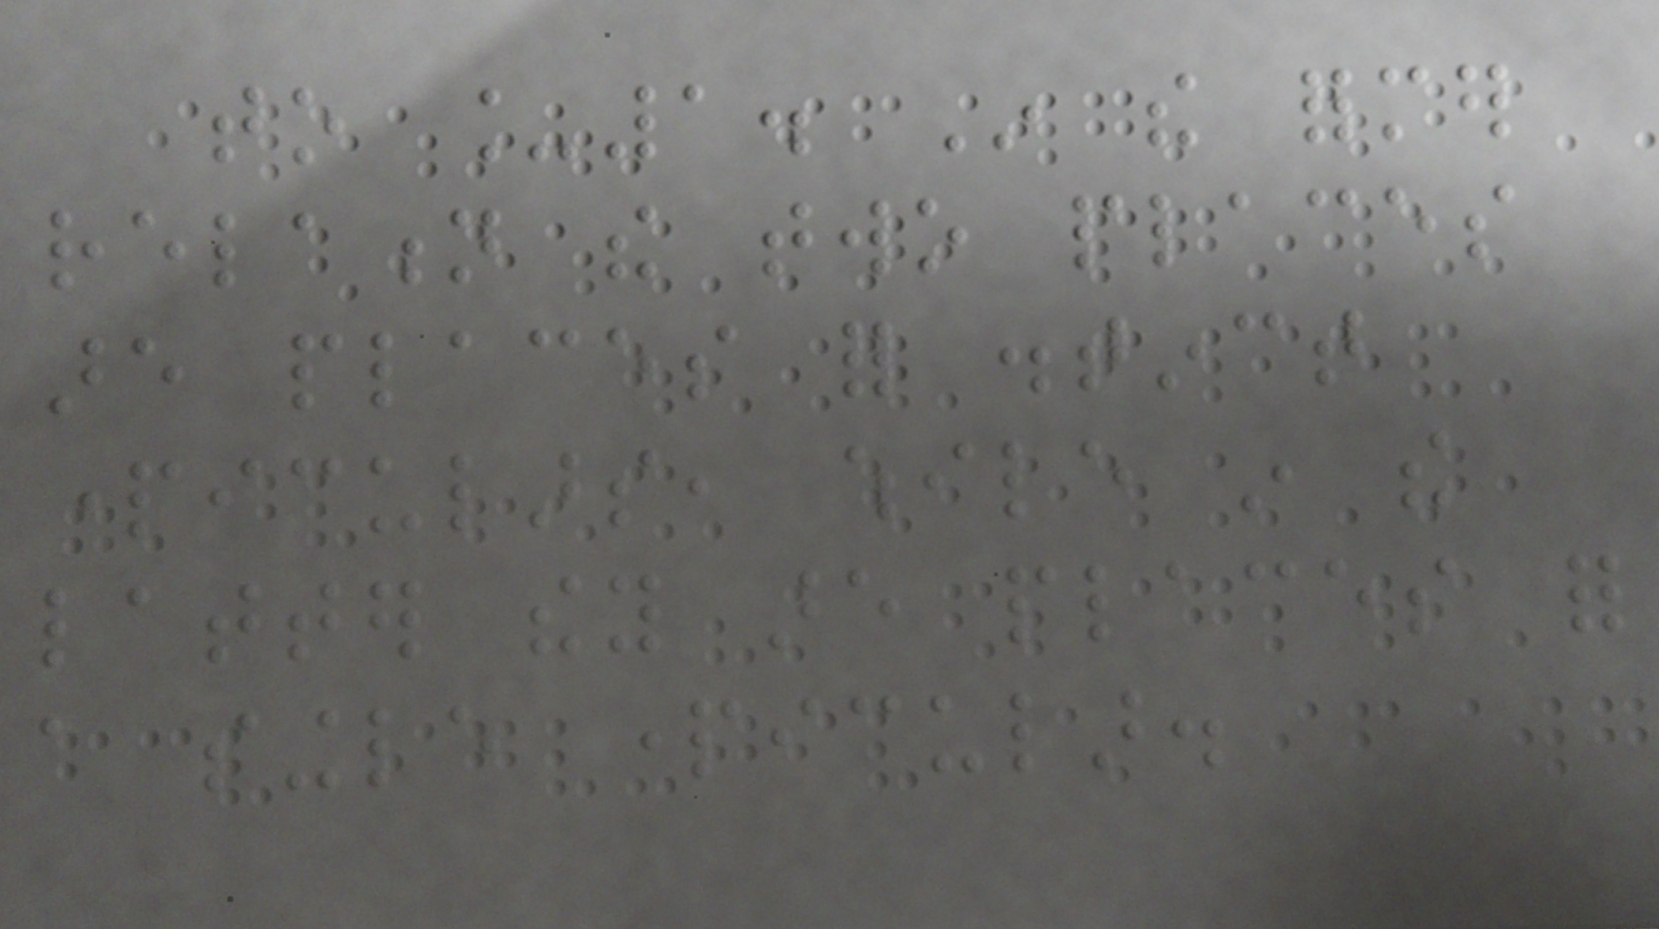to _1. In the former
relation the two places
are places for distinct
particulars, while in the
latter they are places for
a single particular.
